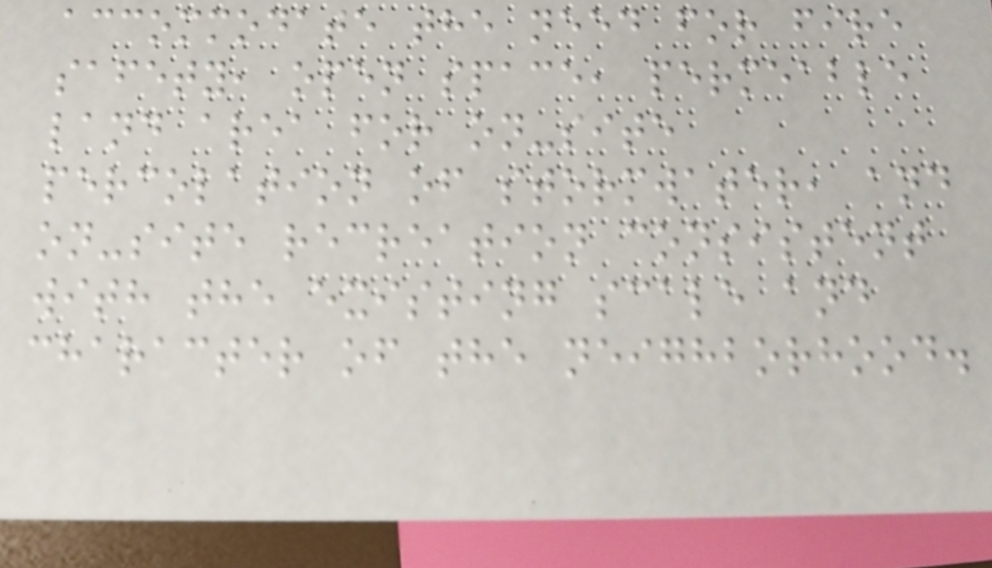accommodate the need for fire
safety, open space, permeable
land area for on-site
percolation of stormwater, and
on-site recreation consistent
with the existing scale and
character of the neighborhood.
